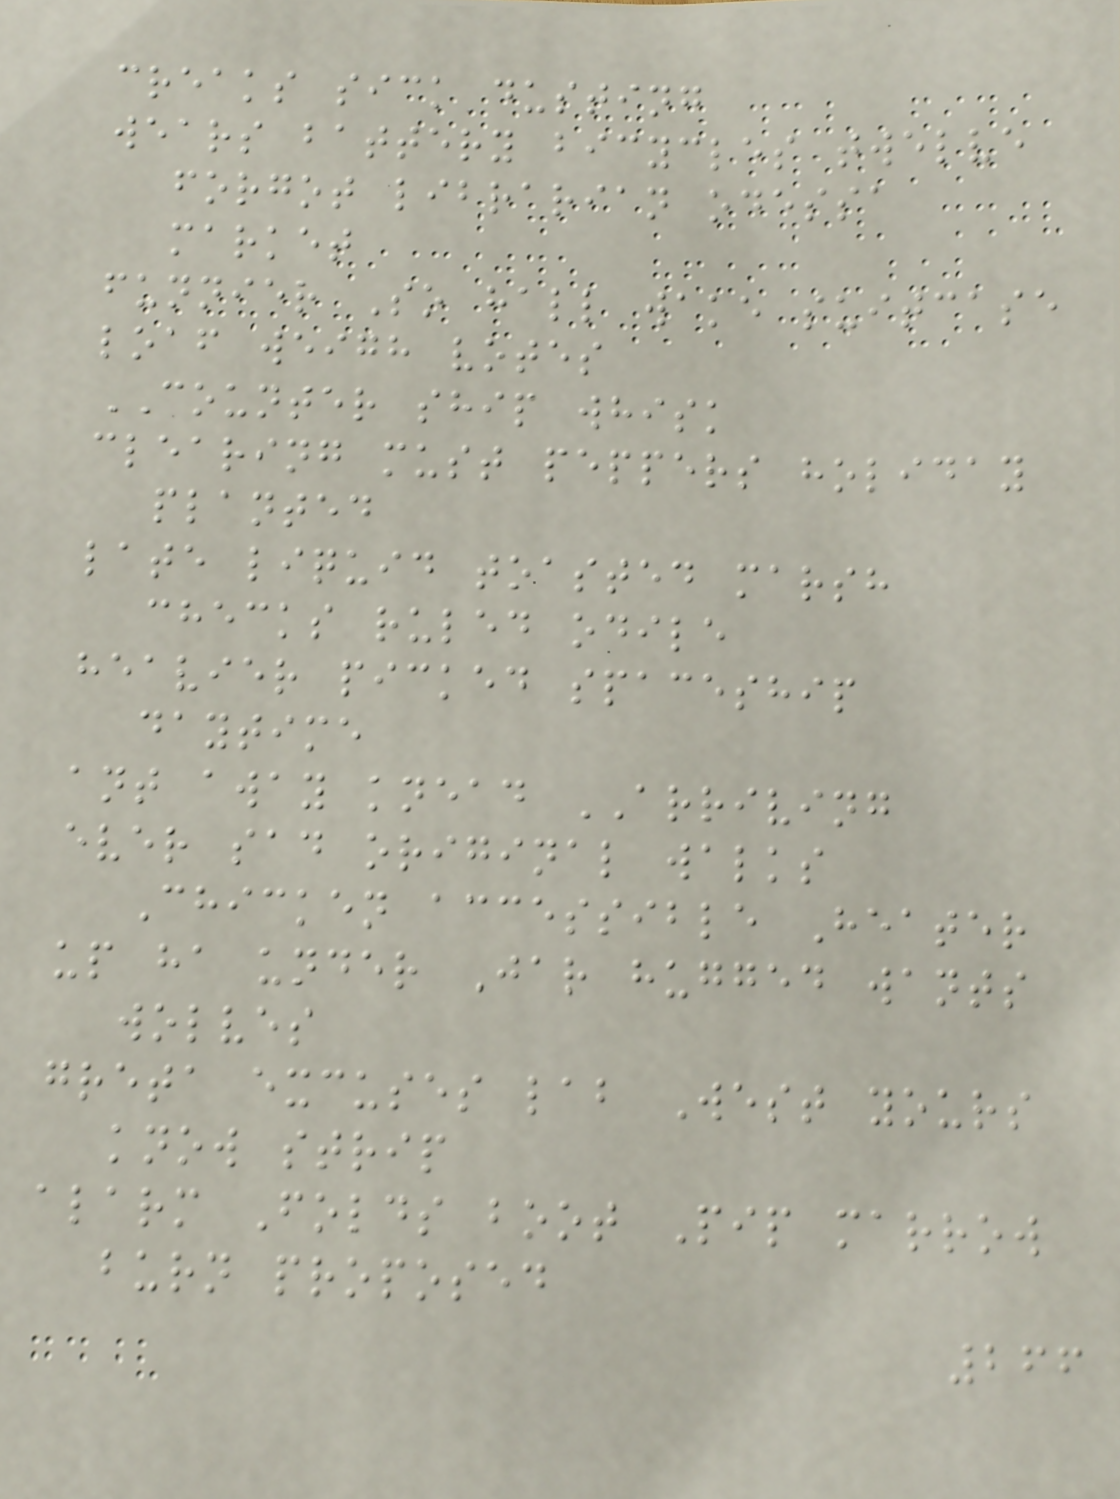creaks sick dusting
wears battery bicycles twelve
forgot librarian odessa
market
funnier So hall wake suitcase
loaf weigh votes
COUNTER ship whisk
clearing must peppers holiday
planted
late liquid toasted marsh
checks ruled odile
heavier picked spaceship
daytime
ant away knead ARRIVING
ever sad original walks
Chicken accessible Heater
up ha under Jar hugged wants
wolves
greta excuses lab West yours
know strip
alarm Folds boot Pip marrow
burn proposed
266
